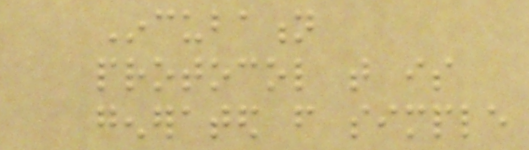Incubation
protocol that is
generated from simple
